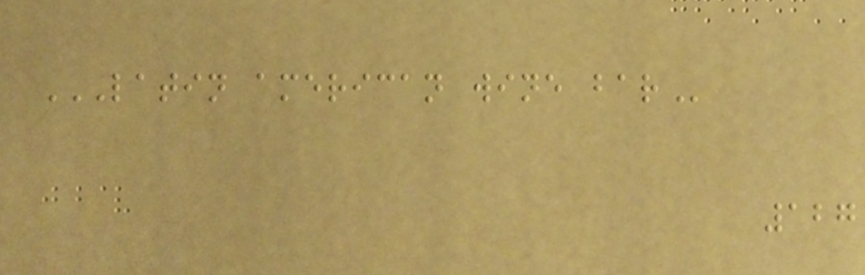LATIN AMERICAN WINE BAR
127
